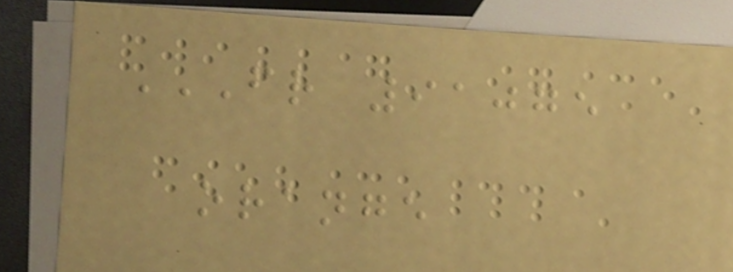FR 91075
ORANGE
